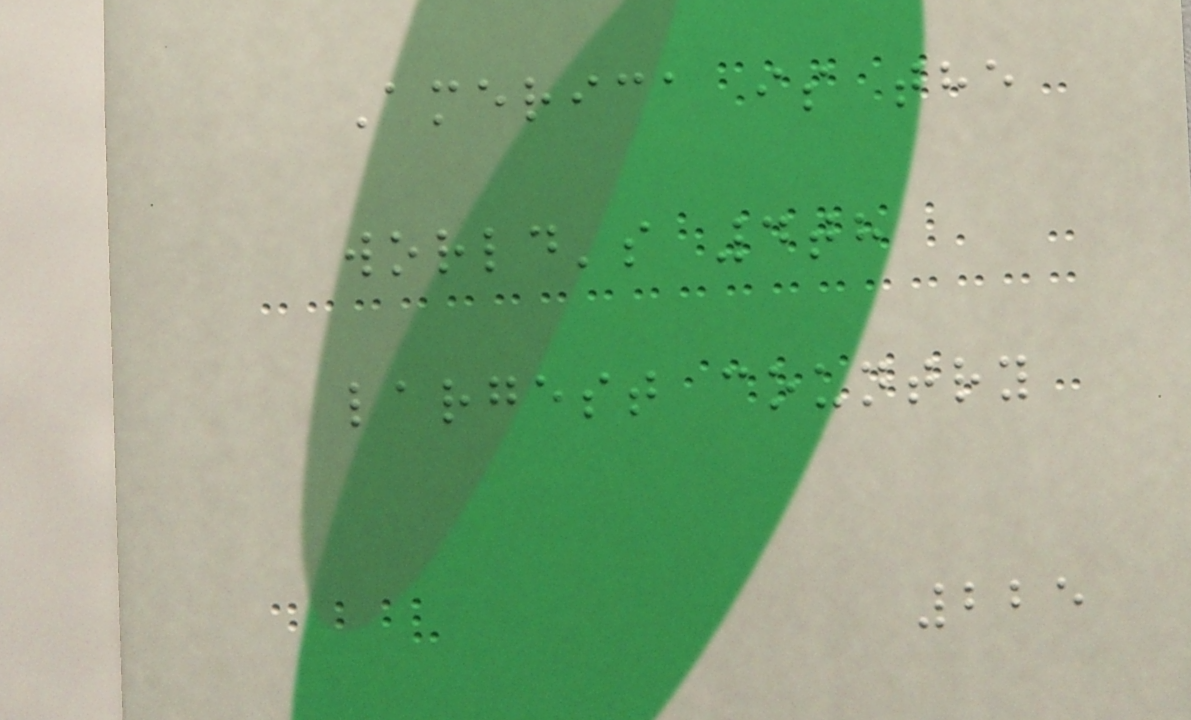America is the
world's 4th
largest country
225
